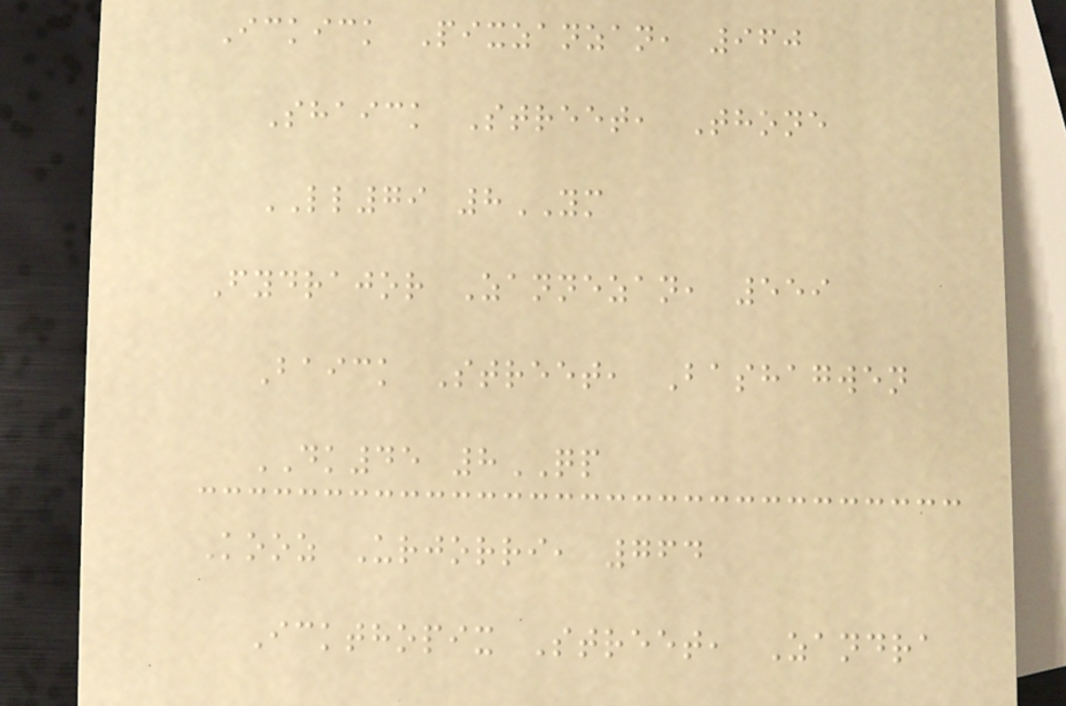Ickick Pixzanzan, 960
Shaick Street, Thone
LL79 8YM
Fydrajor Zannezan, 559
Baick Street, Bashagwen
DK45 8QP
Kooz Urjorri, 764
Ickthopix Street, Zandra
